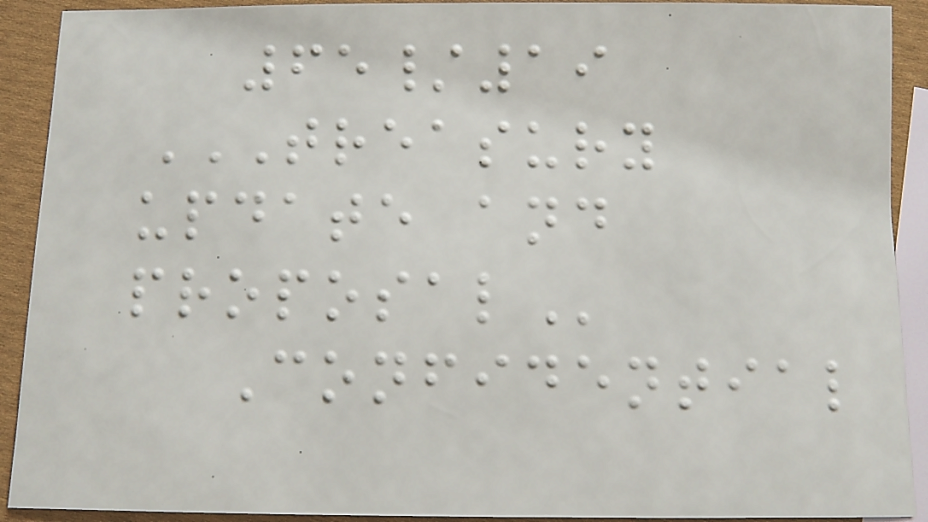65/19
TREASURY
UPDATE AND
PROPOSAL
Confidential
